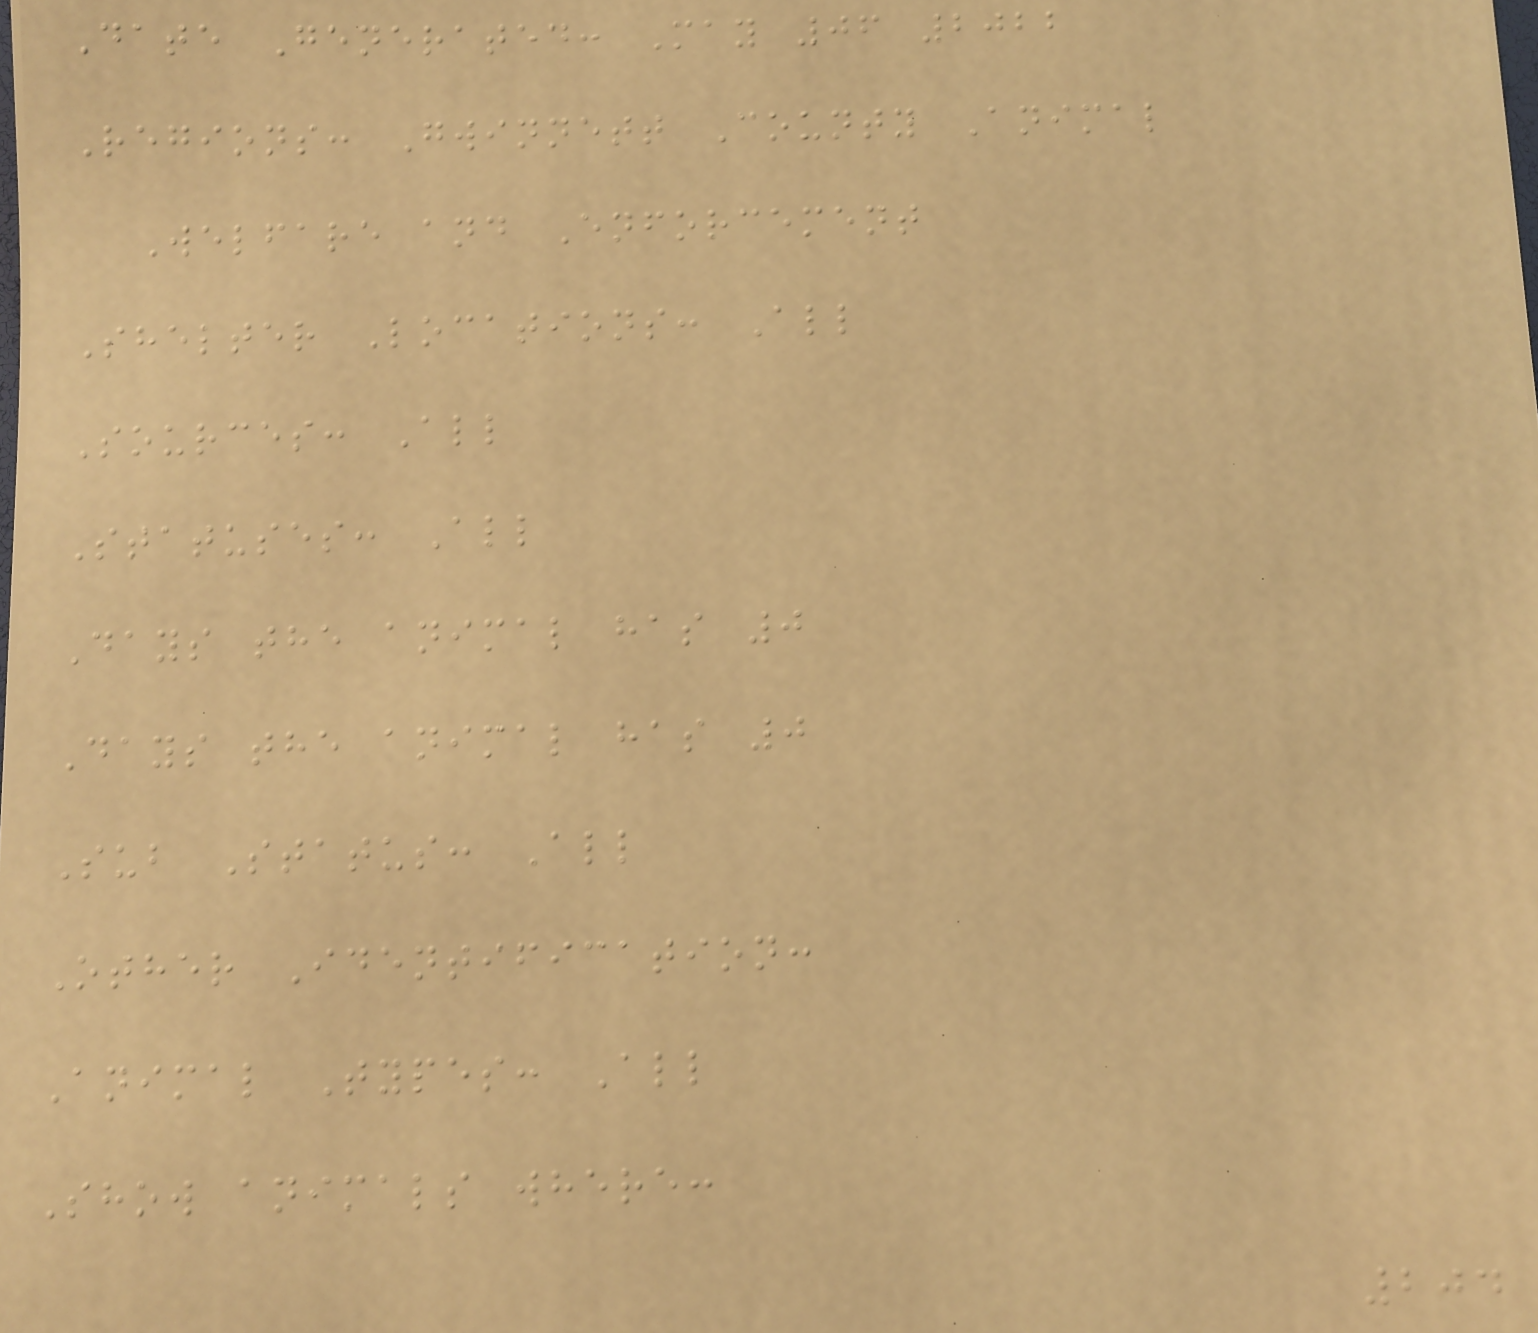Date Generated: May 06 2022
Regions: Gwinnett County Animal
Welfare and Enforcement
Shelter Locations: All
Sources: All
Statuses: All
Days the animal has 0
Days the animal has 0
Sub Status: All
Other Identification:
Animal Types: All
Show animals where:
204
